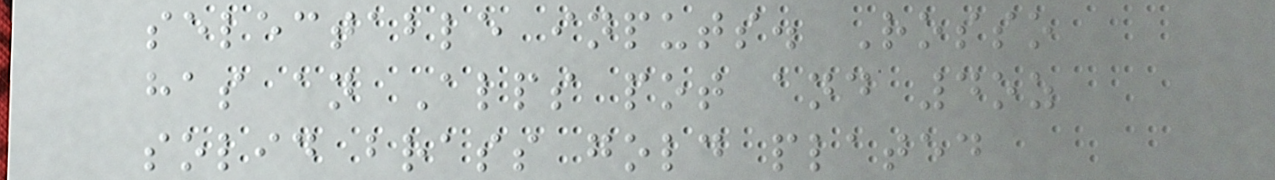selectable inputs. Rosso
has an Alps pot and 4oz
solid brass gold plated
